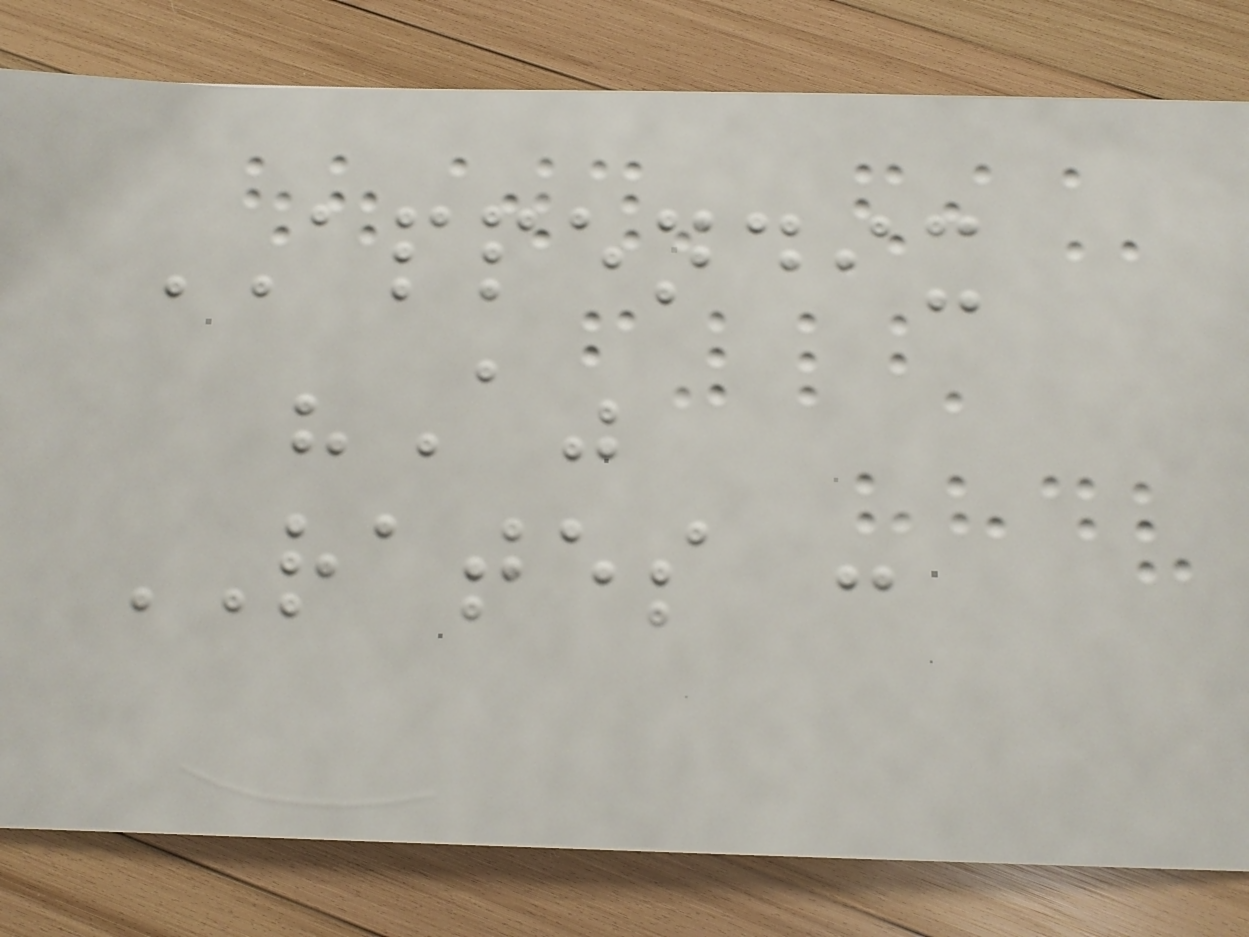APPENDIX
"A"
RATES :
